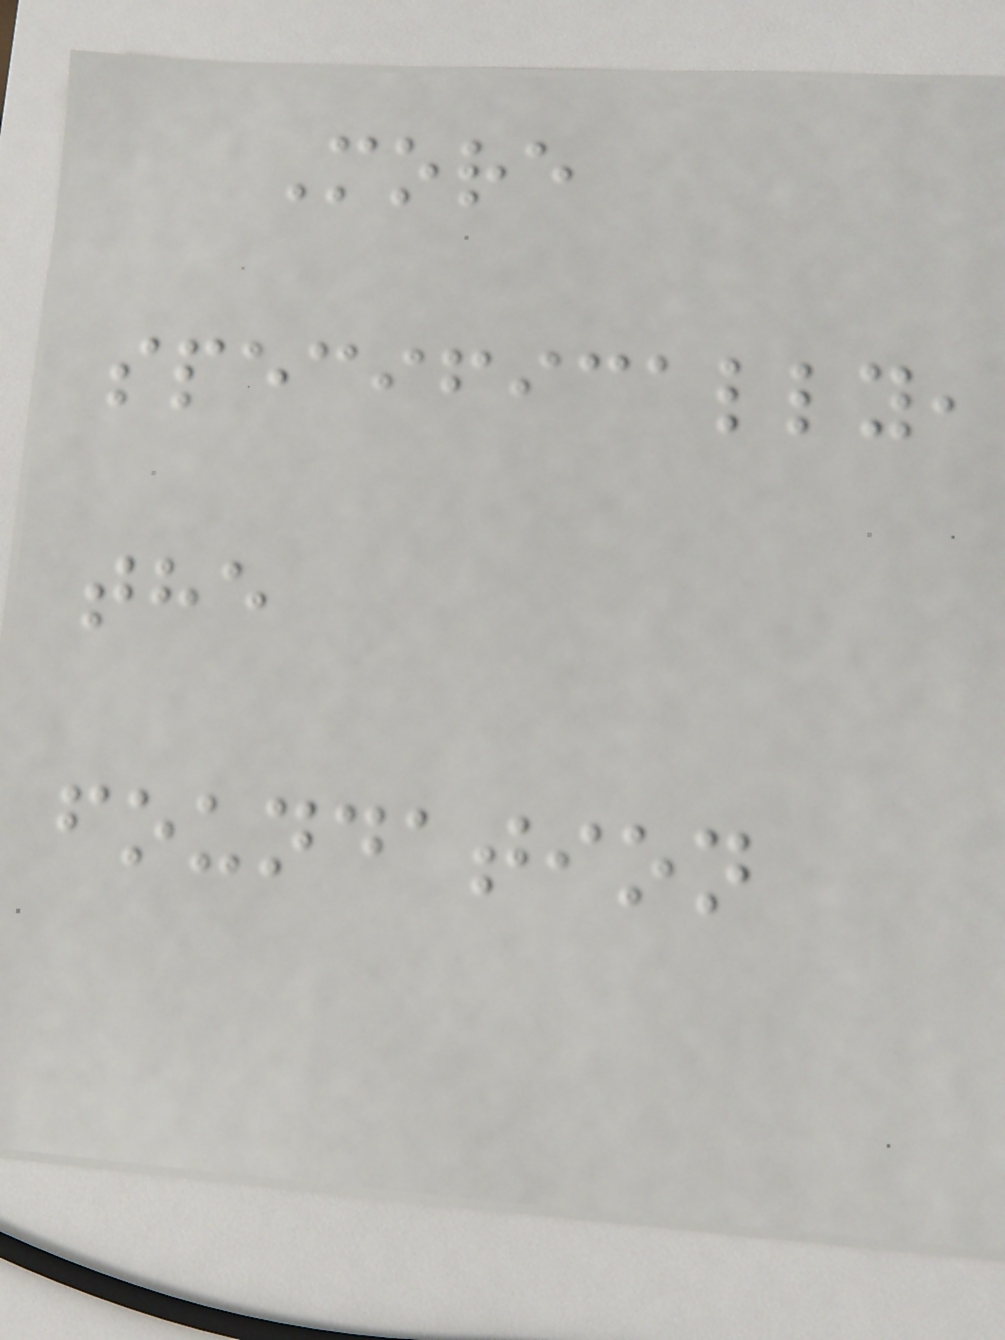More
specifically,
the
foundation
